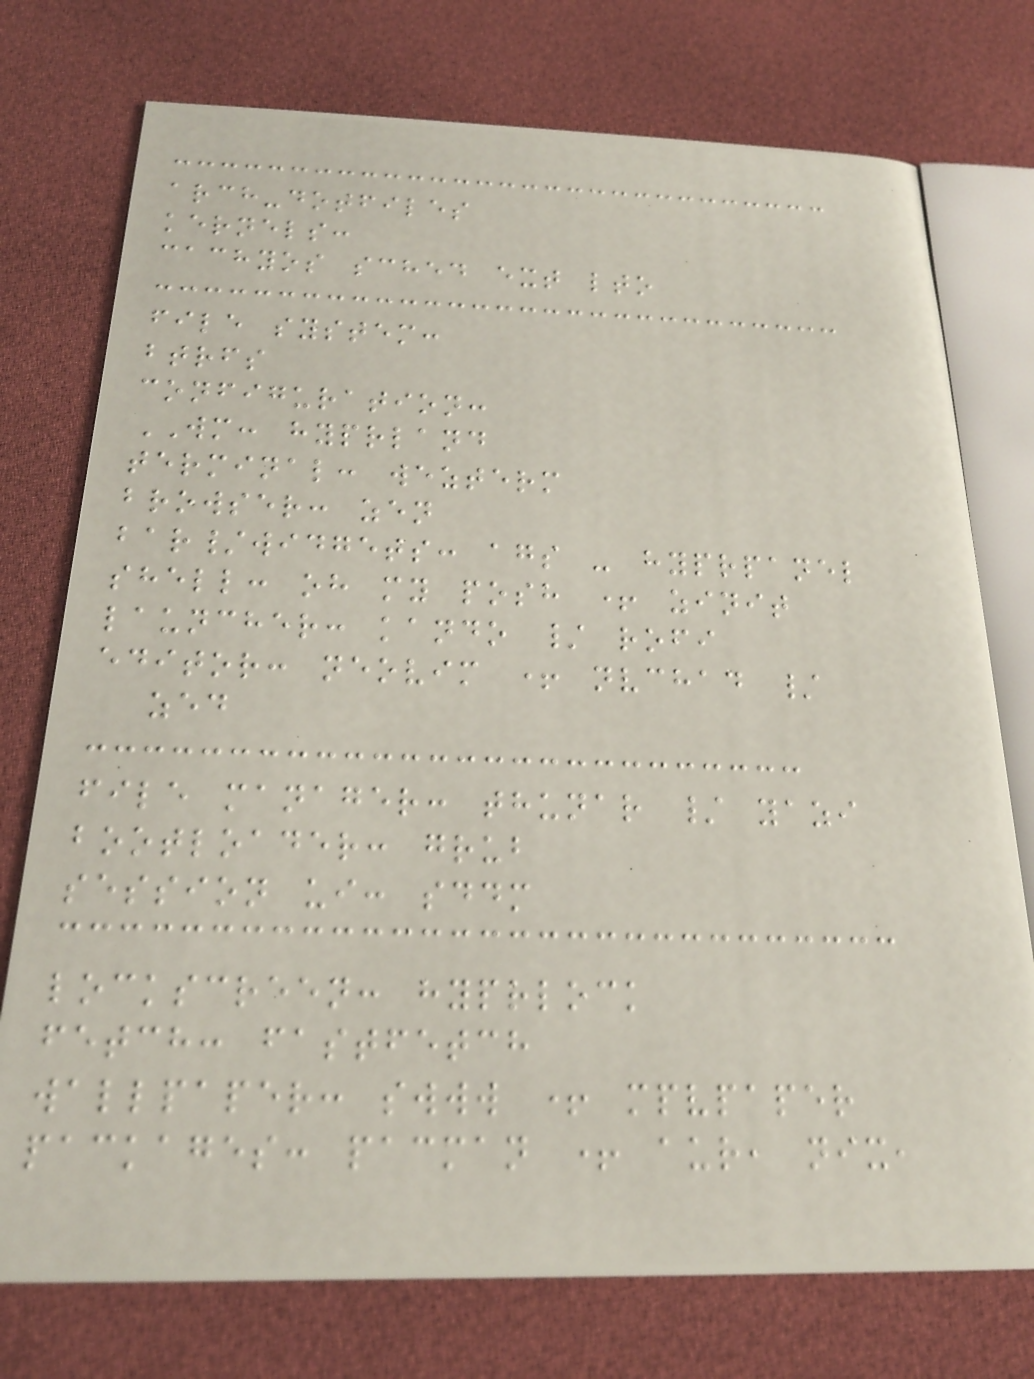arch-dotfiles
kernels:
cachyos sched ext lto
file system:
btrfs
configuration:
WM: hyprland
terminal: wezterm
browser: zen
bar/widgets: ags - hyprpanel
shell: oh my posh + zinit
launcher: kando / rofi
editor: neovim + nvchad /
zed
file manager: thunar / yazi
bootloader: grub
session ui: sddm
lockscreen: hyprlock
fetch: fastfetch
wallpaper: swww + mpvpaper
packages: pacman + aur, nix,
